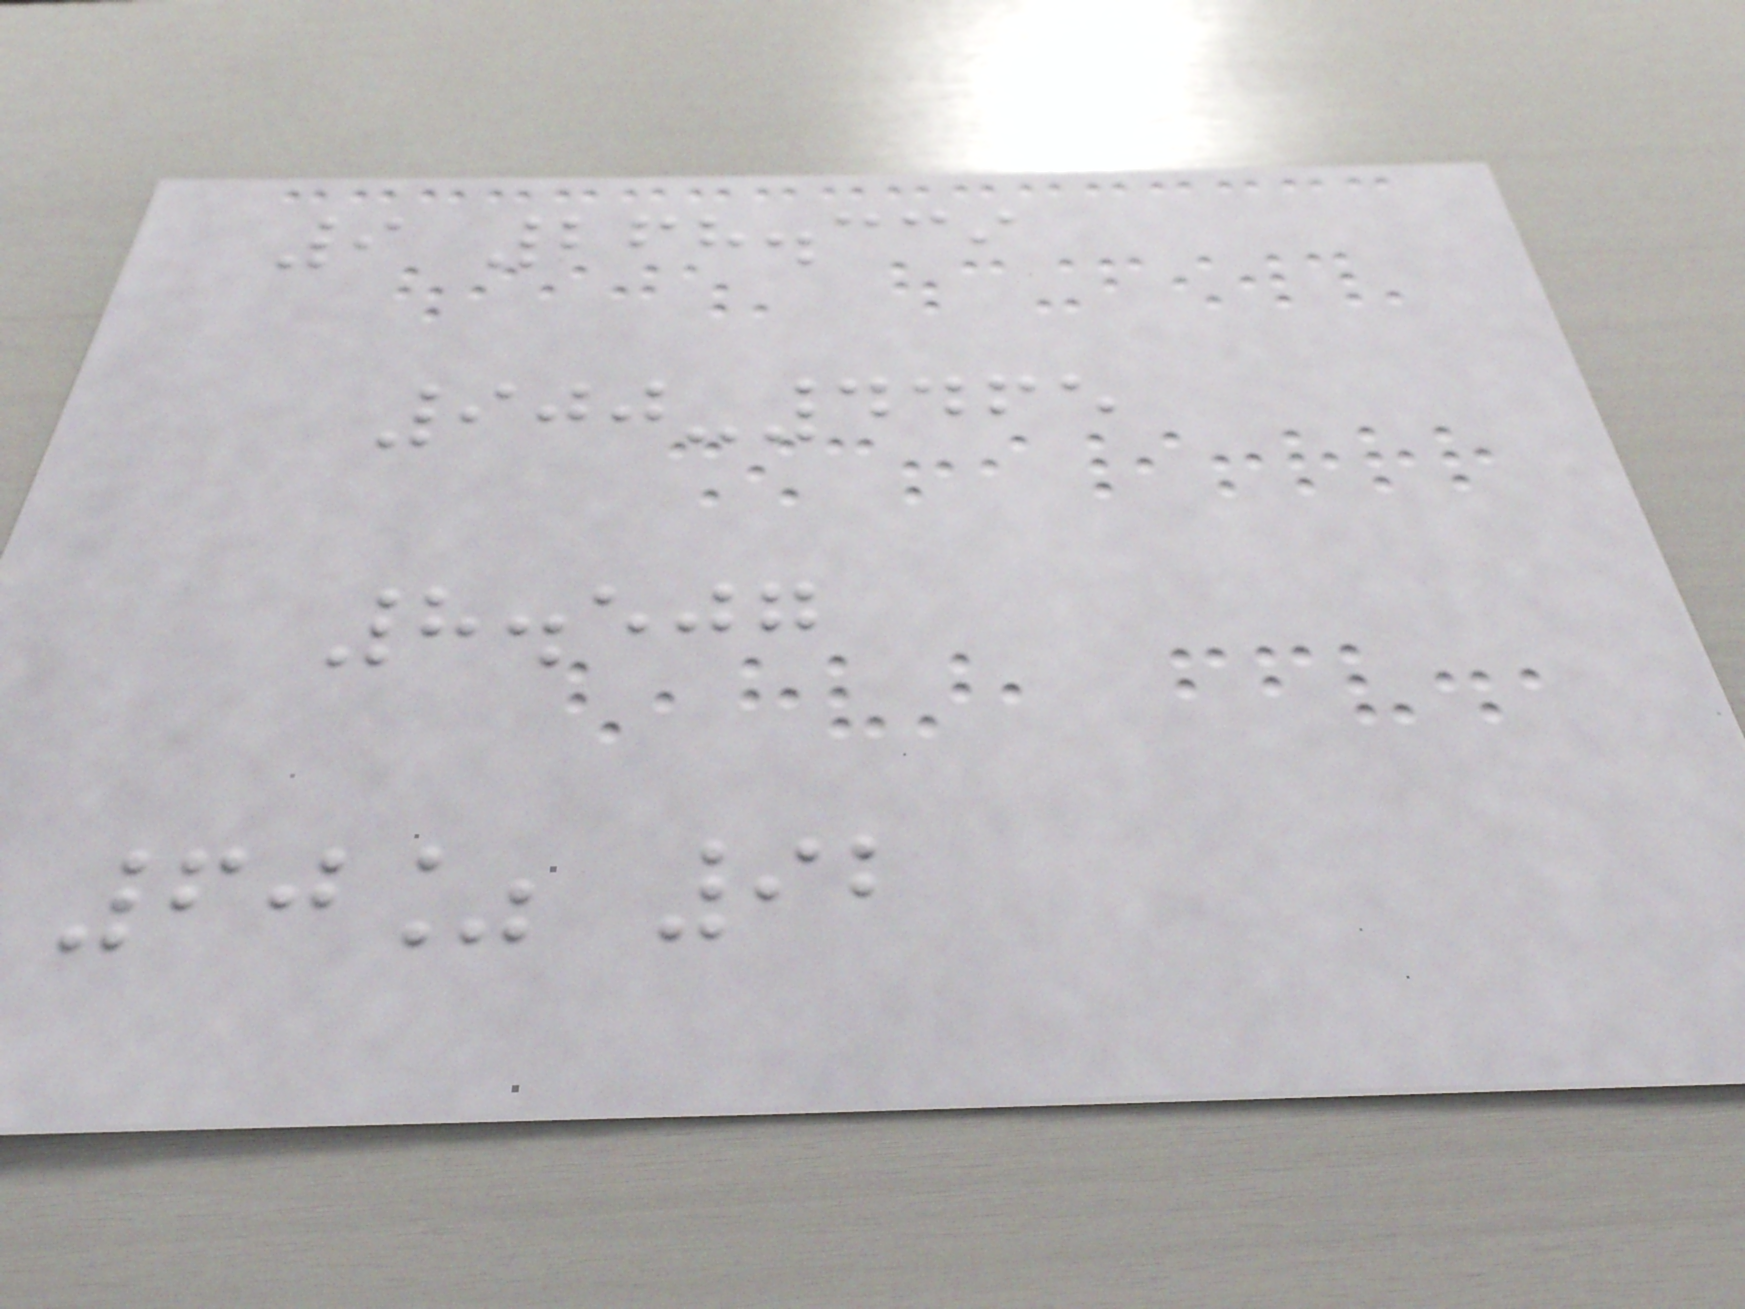9 268.339
900-4465
8.507
60% 92
